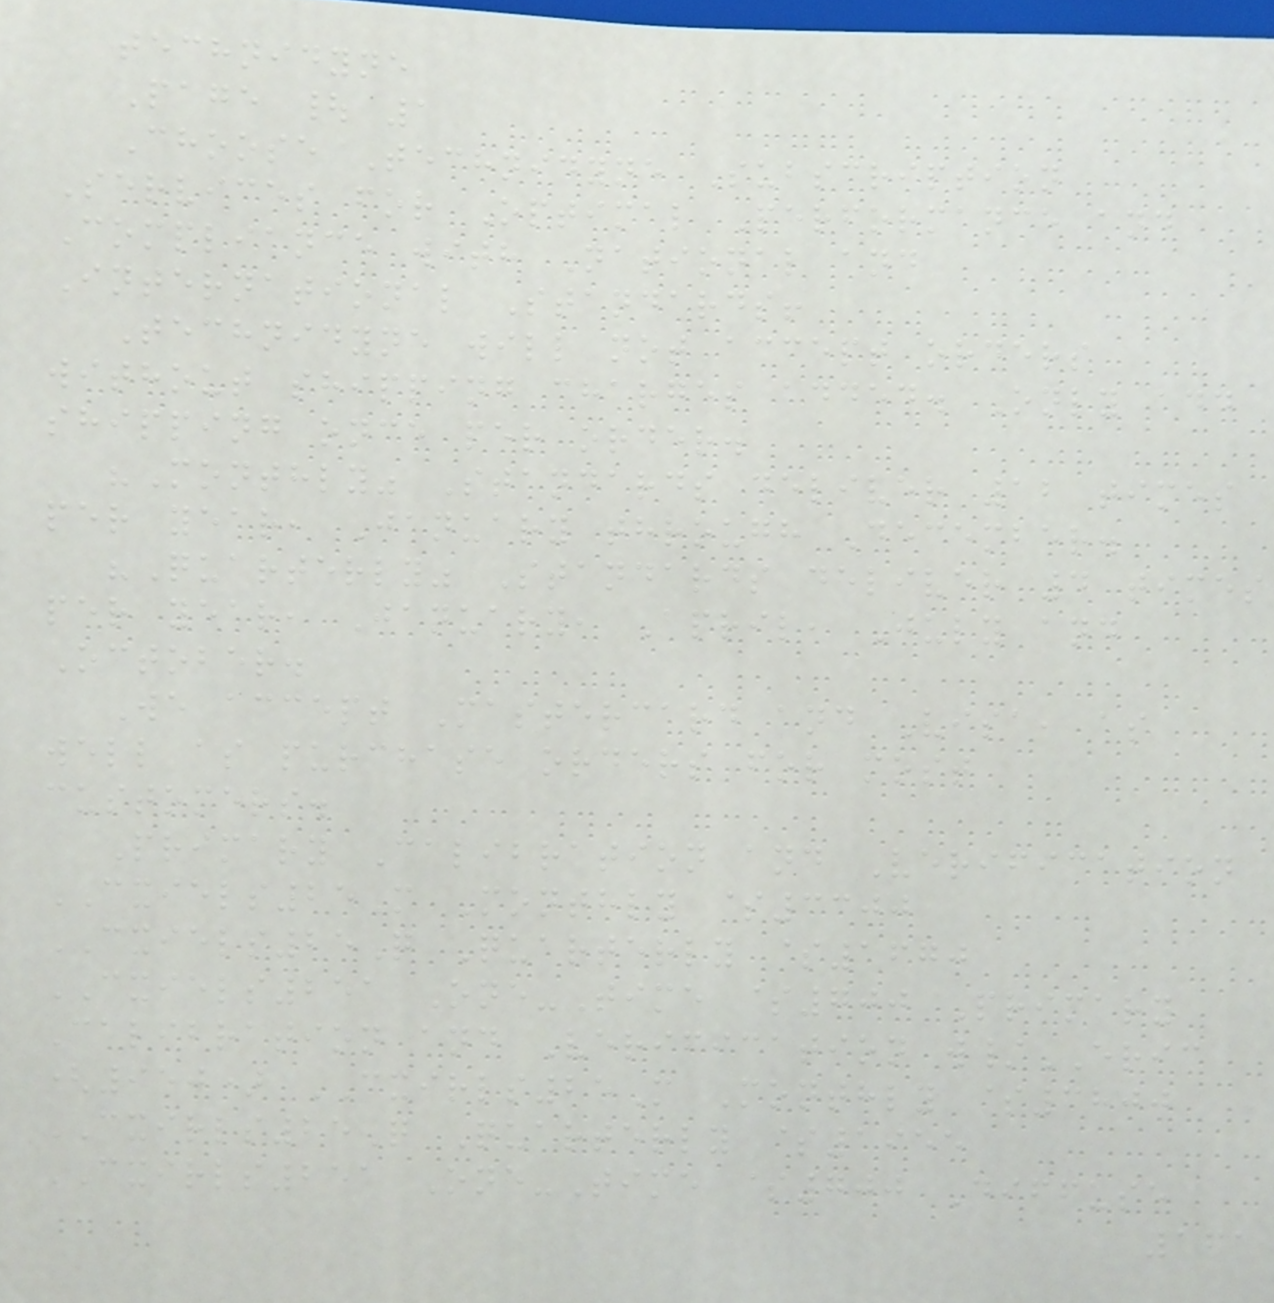technidyne
Page | 1
Choose Technidyne Subscription
Services for Optimal Performance and
Compliance with National and
International Standards!
Technidyne will not accept orders
without shipping charges added. Only add
shipping once per order.
"Monthly" Standards deliver 12 times
per year, January through December.
"Quarterly" Standards deliver 4 times
per year, January, April, July and
October.
We accept Mastercard and Visa, as
well as purchase orders for most
customers.
Primary Calibration and Verification
CXIELS25M Monthly $3300
CXIELS25Q Quarterly $1670
CXIELS251 One-Time $700 Primary
Calibration and Verification w/ERIC
(950) CXIRLS25M Monthly $3800
CXIRLS25Q Quarterly $1955
CXIRLS251 One-Time $700 Diffuse
161
